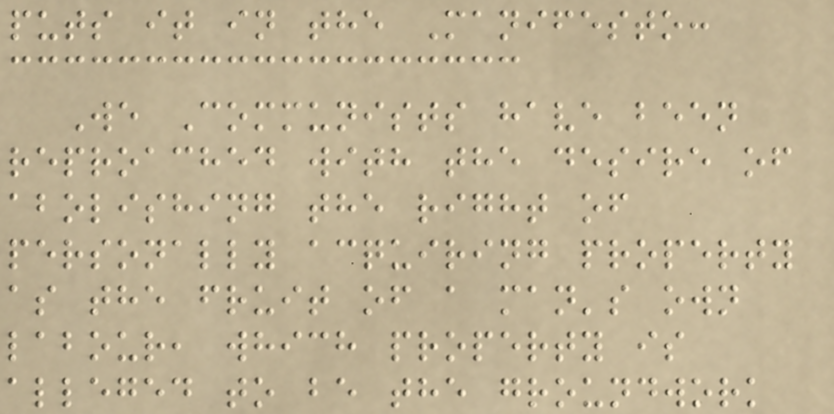puts it in the Manifesto:
We Communists have been
reproached with the desire of
abolishing the right of
personally acquiring property
as the fruit of a man's own
labour, which property is
alleged to be the groundwork
